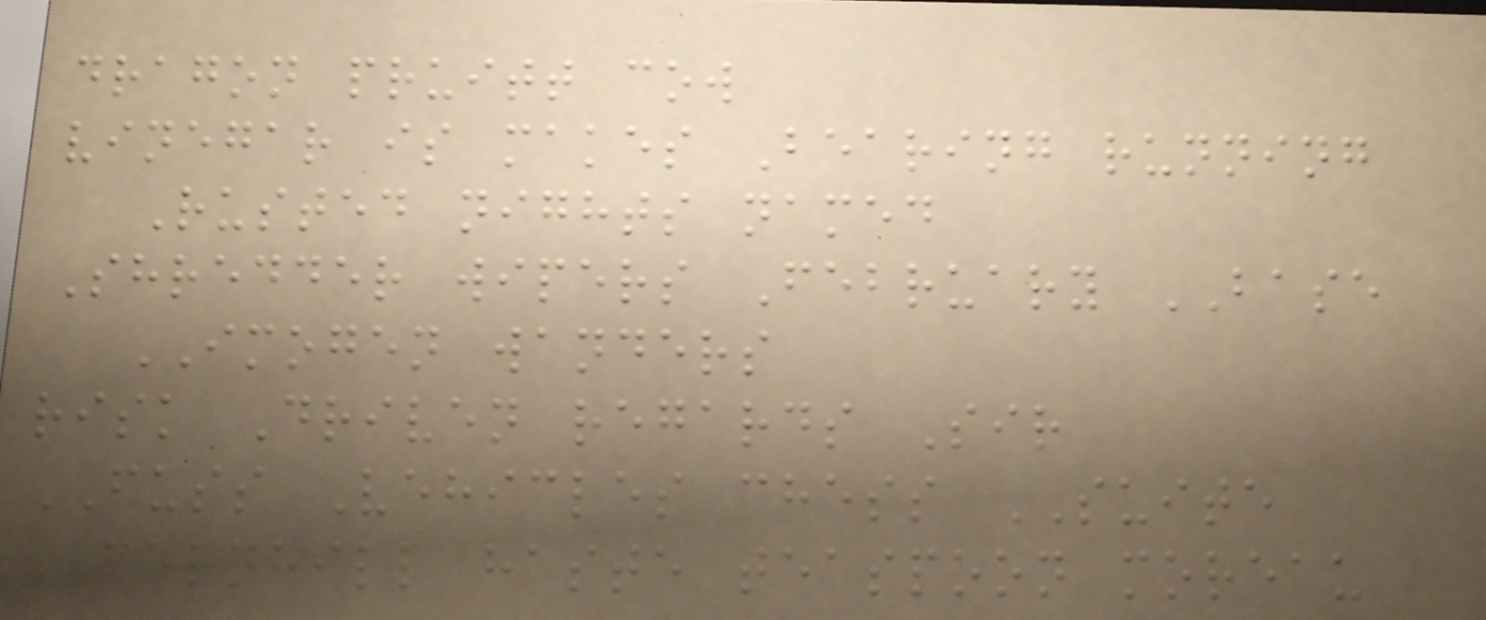dragon pruitt cow
vinegar is makes Bearing running
Rusted nights named
Shredder wipers February BASE
IMOGEN wanders
risk Driven regards Sir
FUSS Vehicles chess SUITE
FERNHILL haste teaspoon moreau
